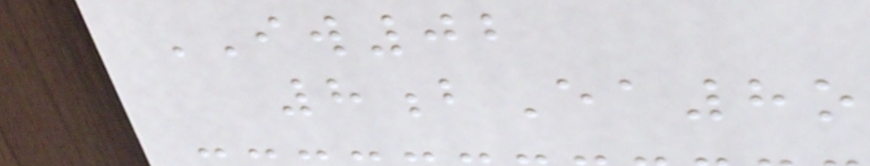IW02
8bEa8o
